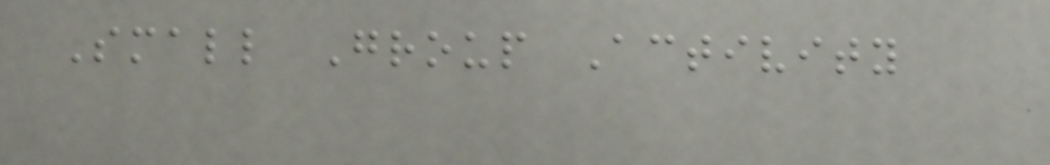Small Group Activity
